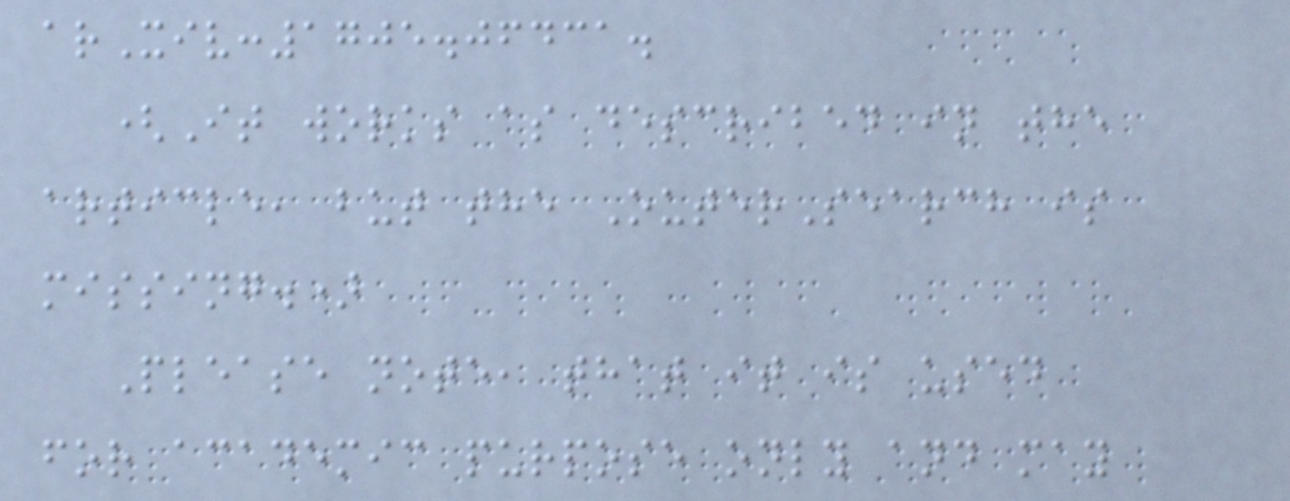arXiv:1705.06431.
(It works as described in the
article, but the OuterSearch is
missing.)
Please note, that it is used
for academic purpose only and may
